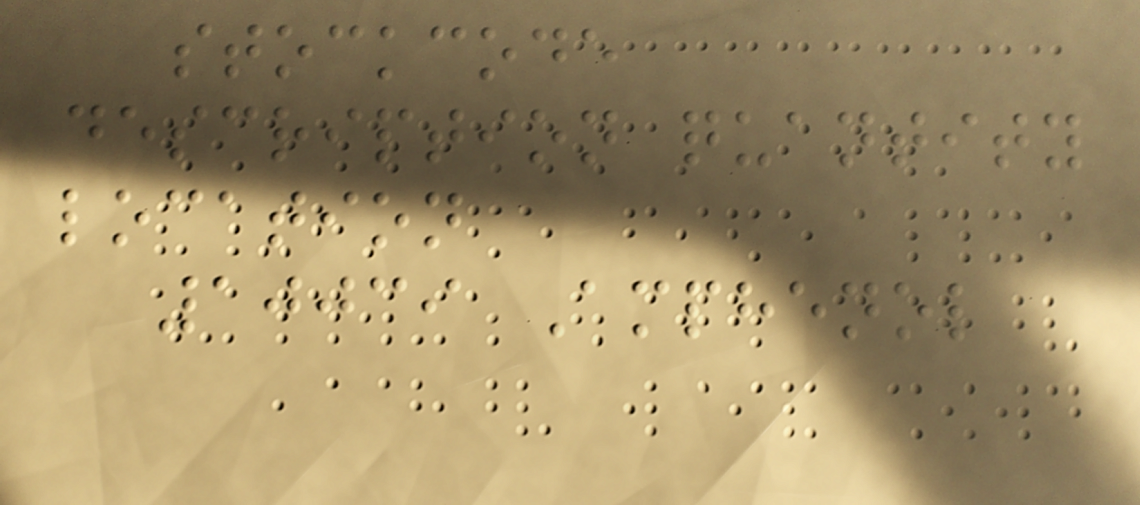stockcode
description quantity
location
10039 Amphenol
